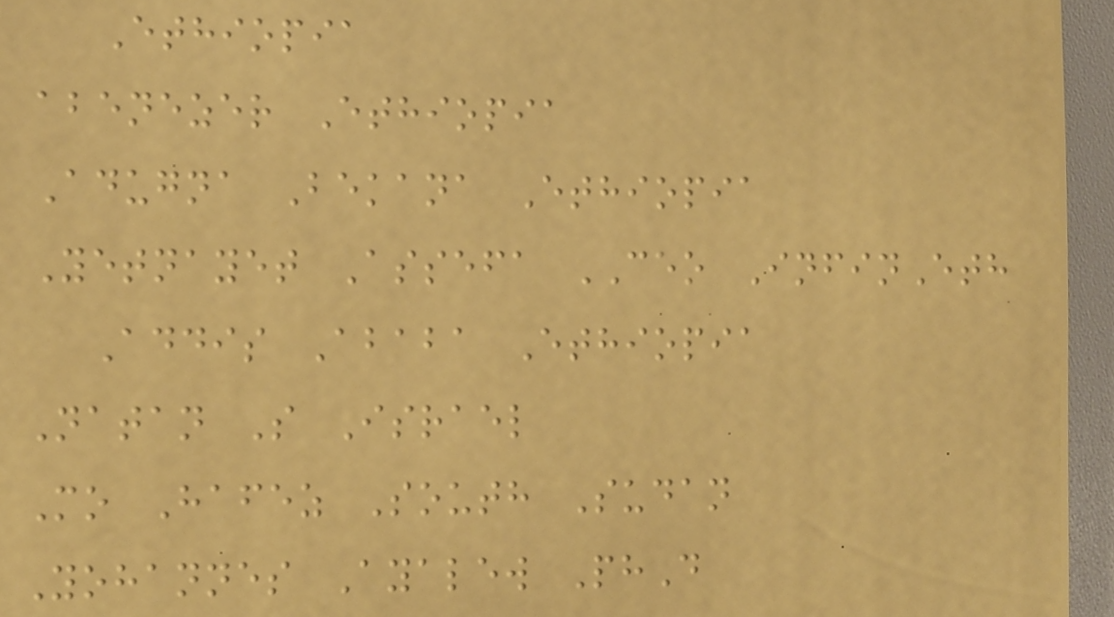Ethiopia
abenezer Ethiopia
Adugna Bekana Ethiopia
Yetnayet Assefa CEO InfinEth
Addis Ababa Ethiopia
Natan S Israel
Mo Hafez South Sudan
Yohannes Ayalew PhD
